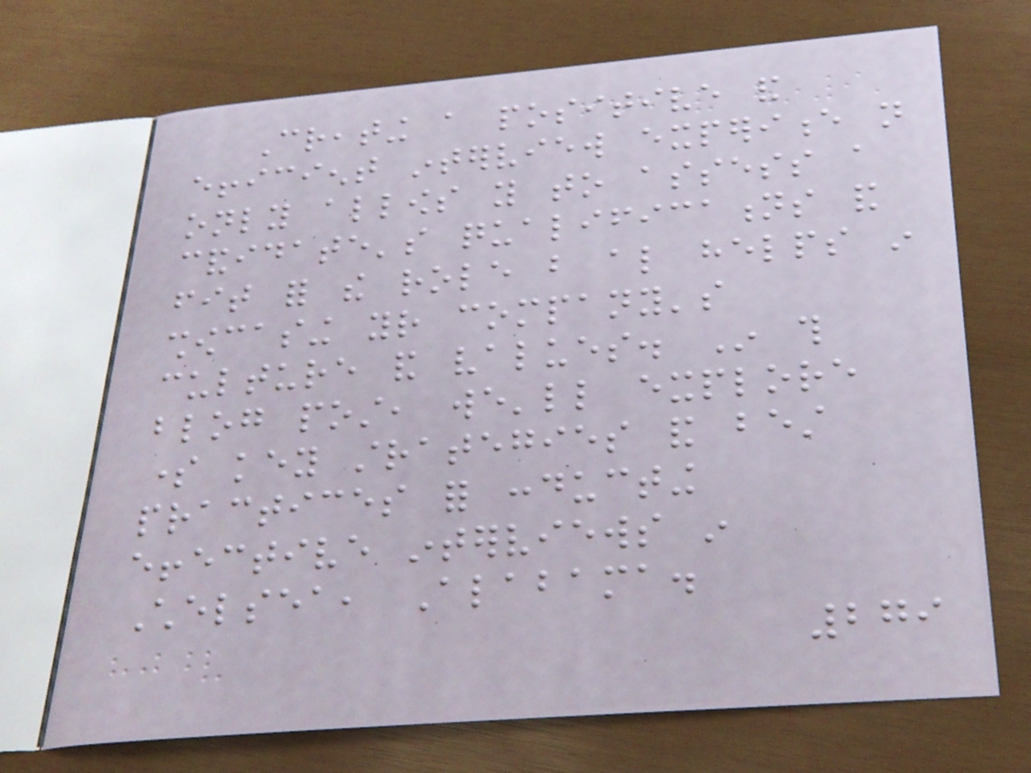Creating a positive and
efficient interview experience not
only allows you to assess a
candidate's qualifications and
fit for the role but also helps in
showcasing your company's
culture and values. In this
blog post, we'll explore
some key strategies and best
practices for conducting
effective interviews in
Chelsea, Alabama.
279
